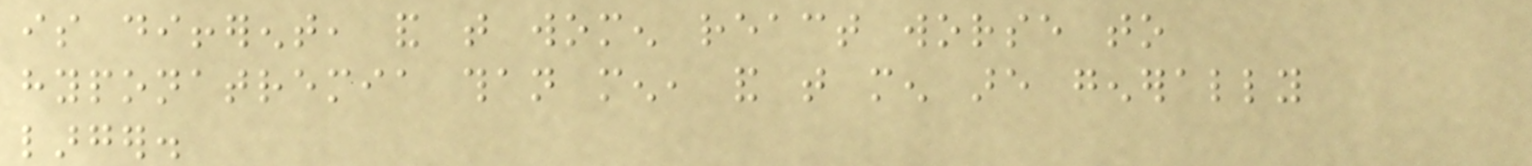is different, and that women react worse to
hyponatremia than men, and that men are generally
larger.
